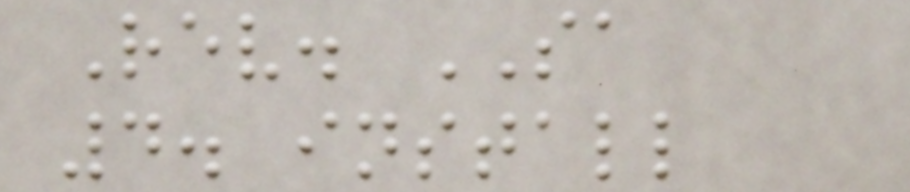Rev. SA
4. install
